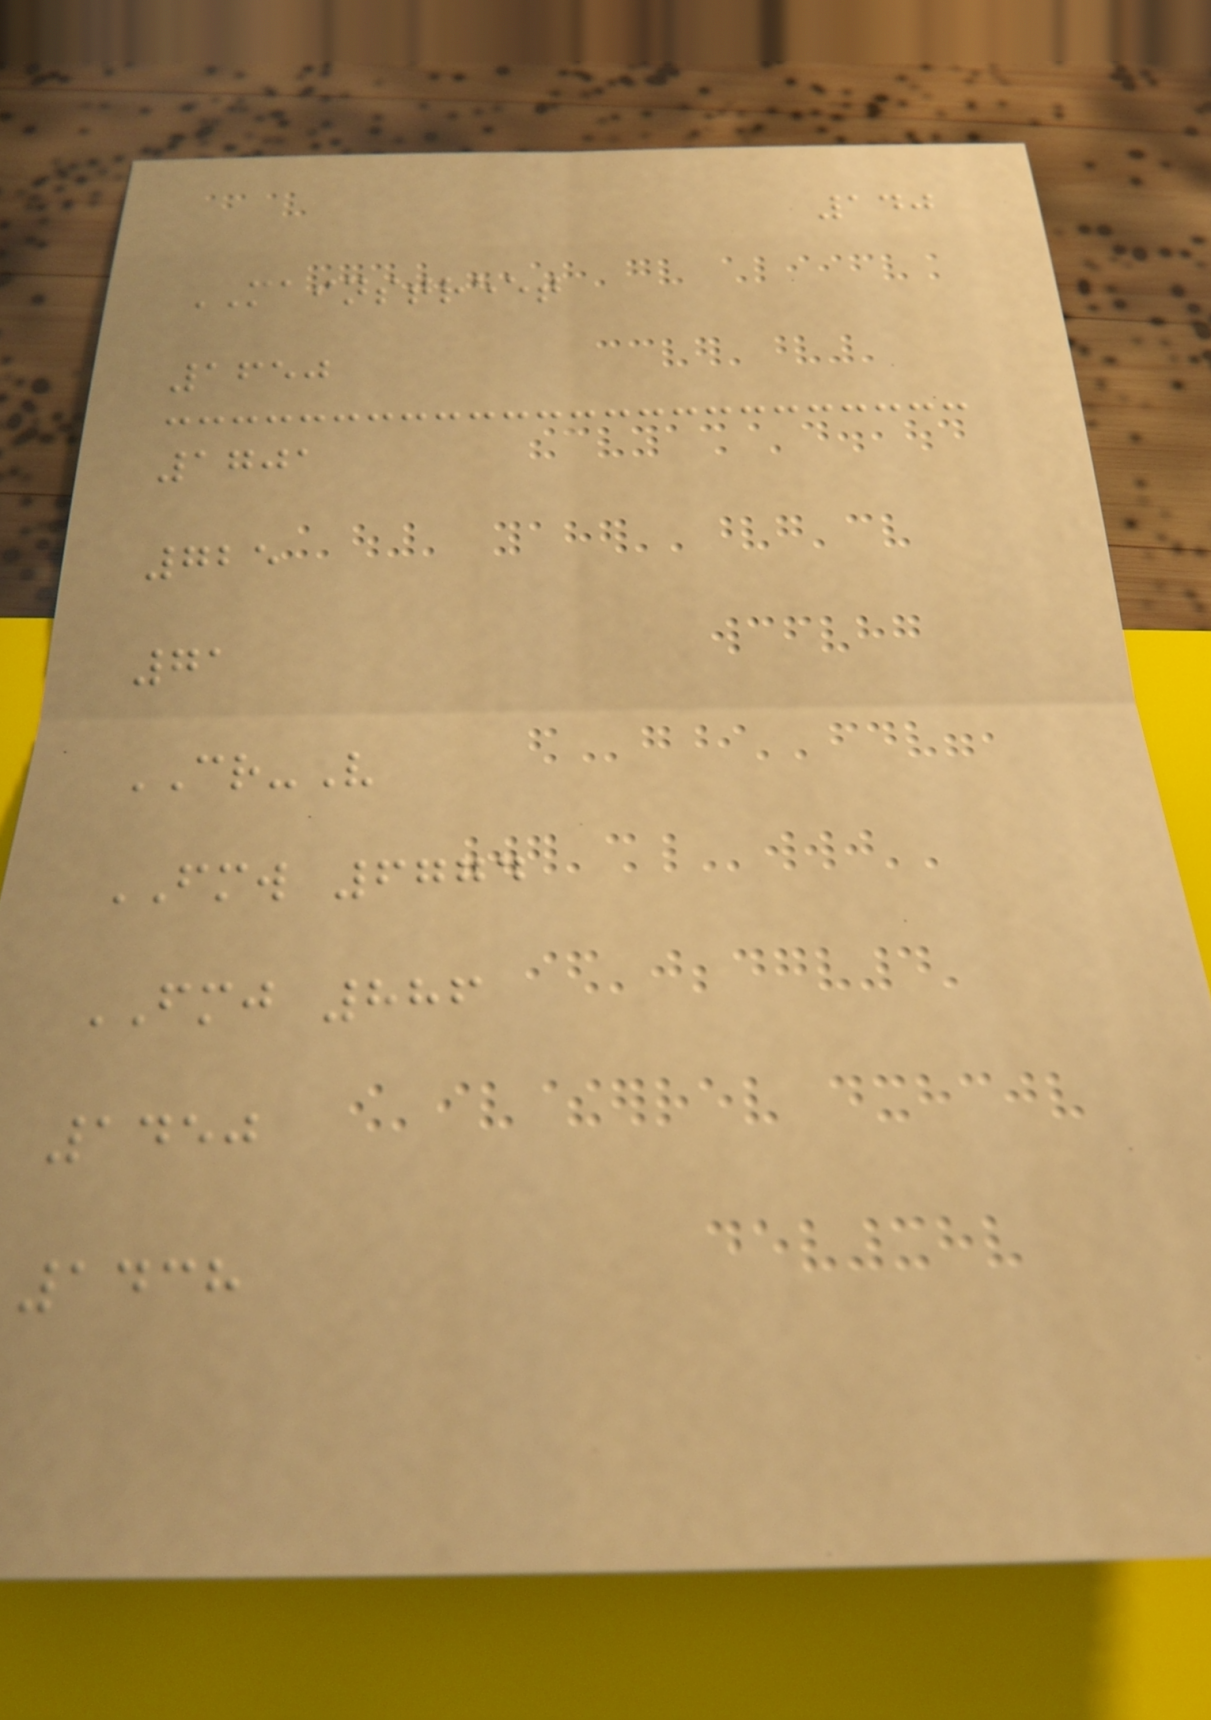140
MAINSTREET
1650
1701
725
71
CR-V
FMW 6774
FMJ 886
1450
1438
